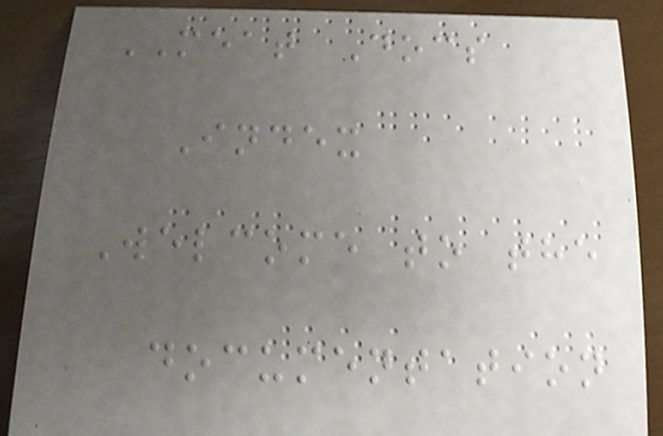MEAT Docs
Index
Welcome to the
documentation
